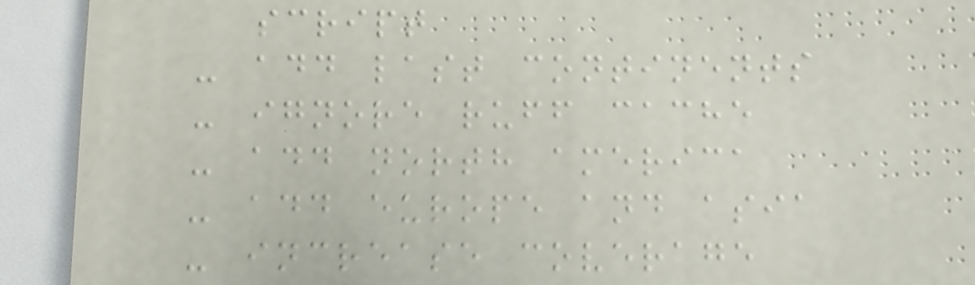script
- add last continents
- ignore ruff cache
- add north america
- add europe and asia
- increase coverage
